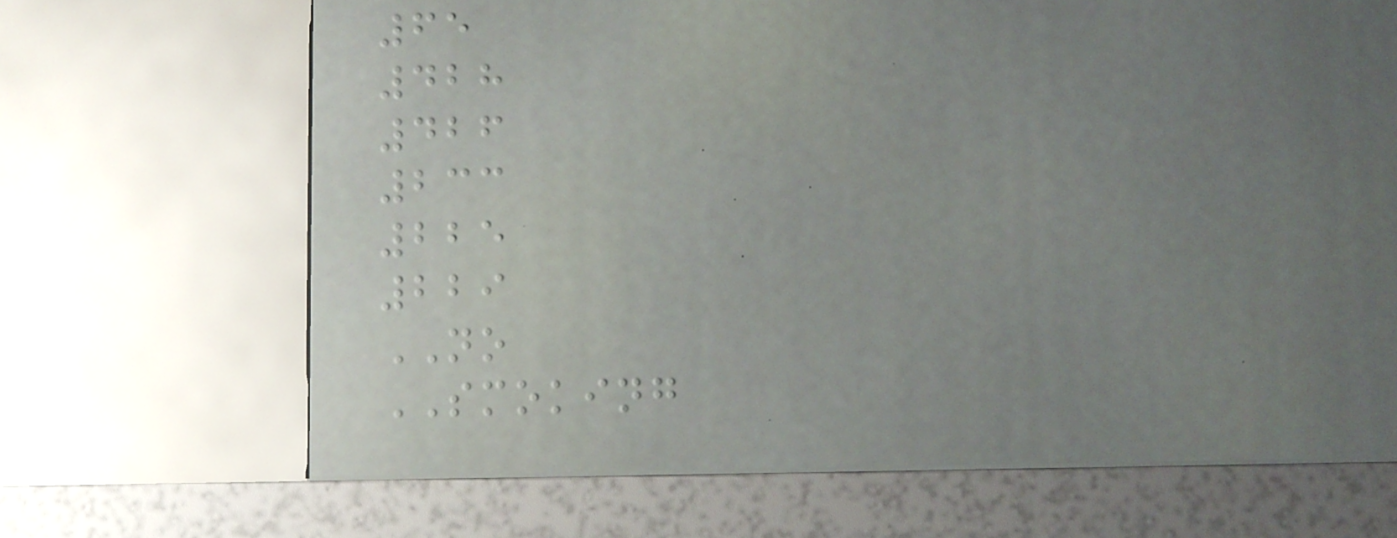65
428
426
233
225
229
NO
SMOKING
